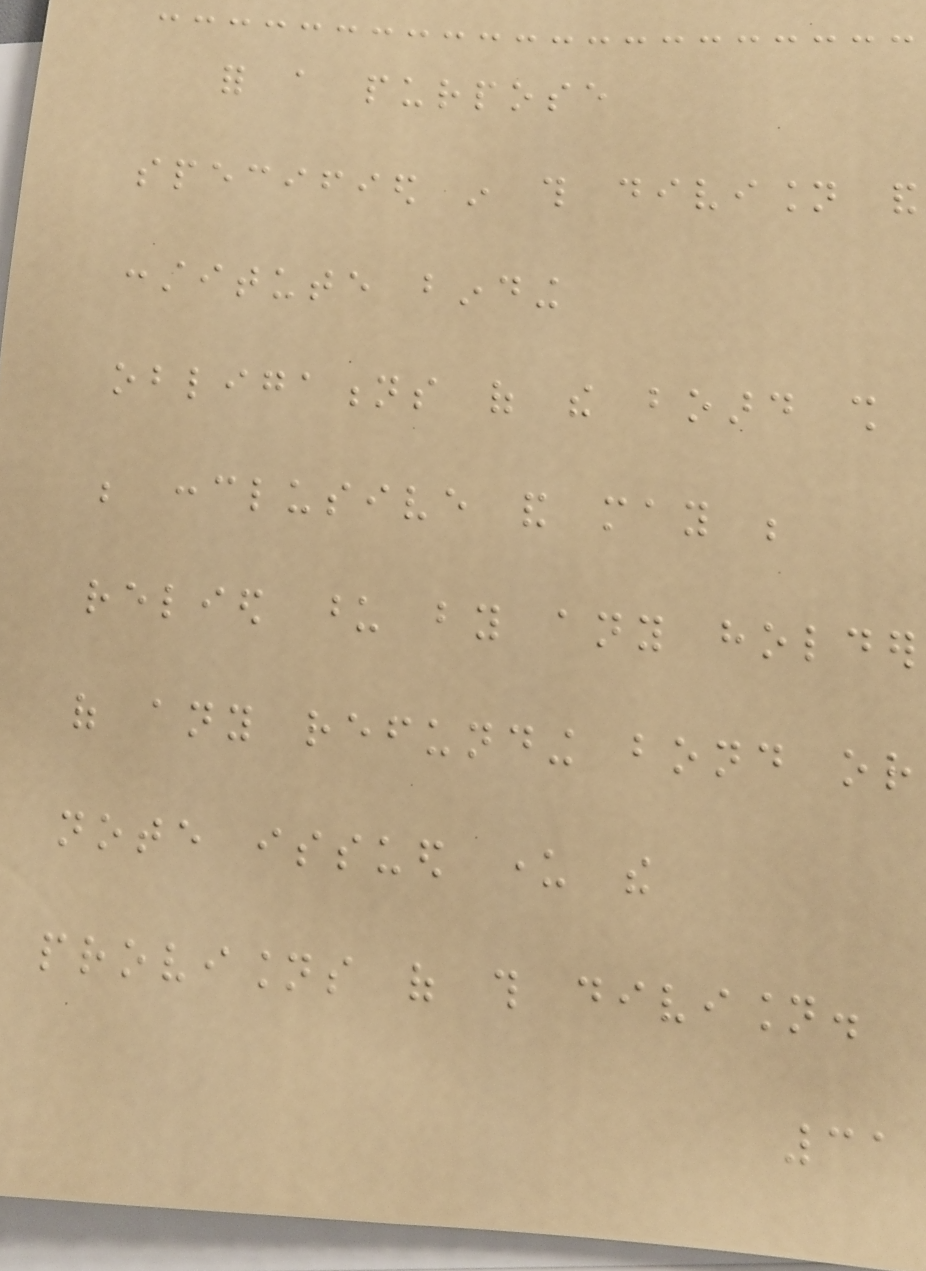for a purpose
specified in this division and
constitute binding
obligations of the board shall
be conclusive and may be
relied upon by any holder
of any refunding bond or
note issued under the
provisions of this division.
31
